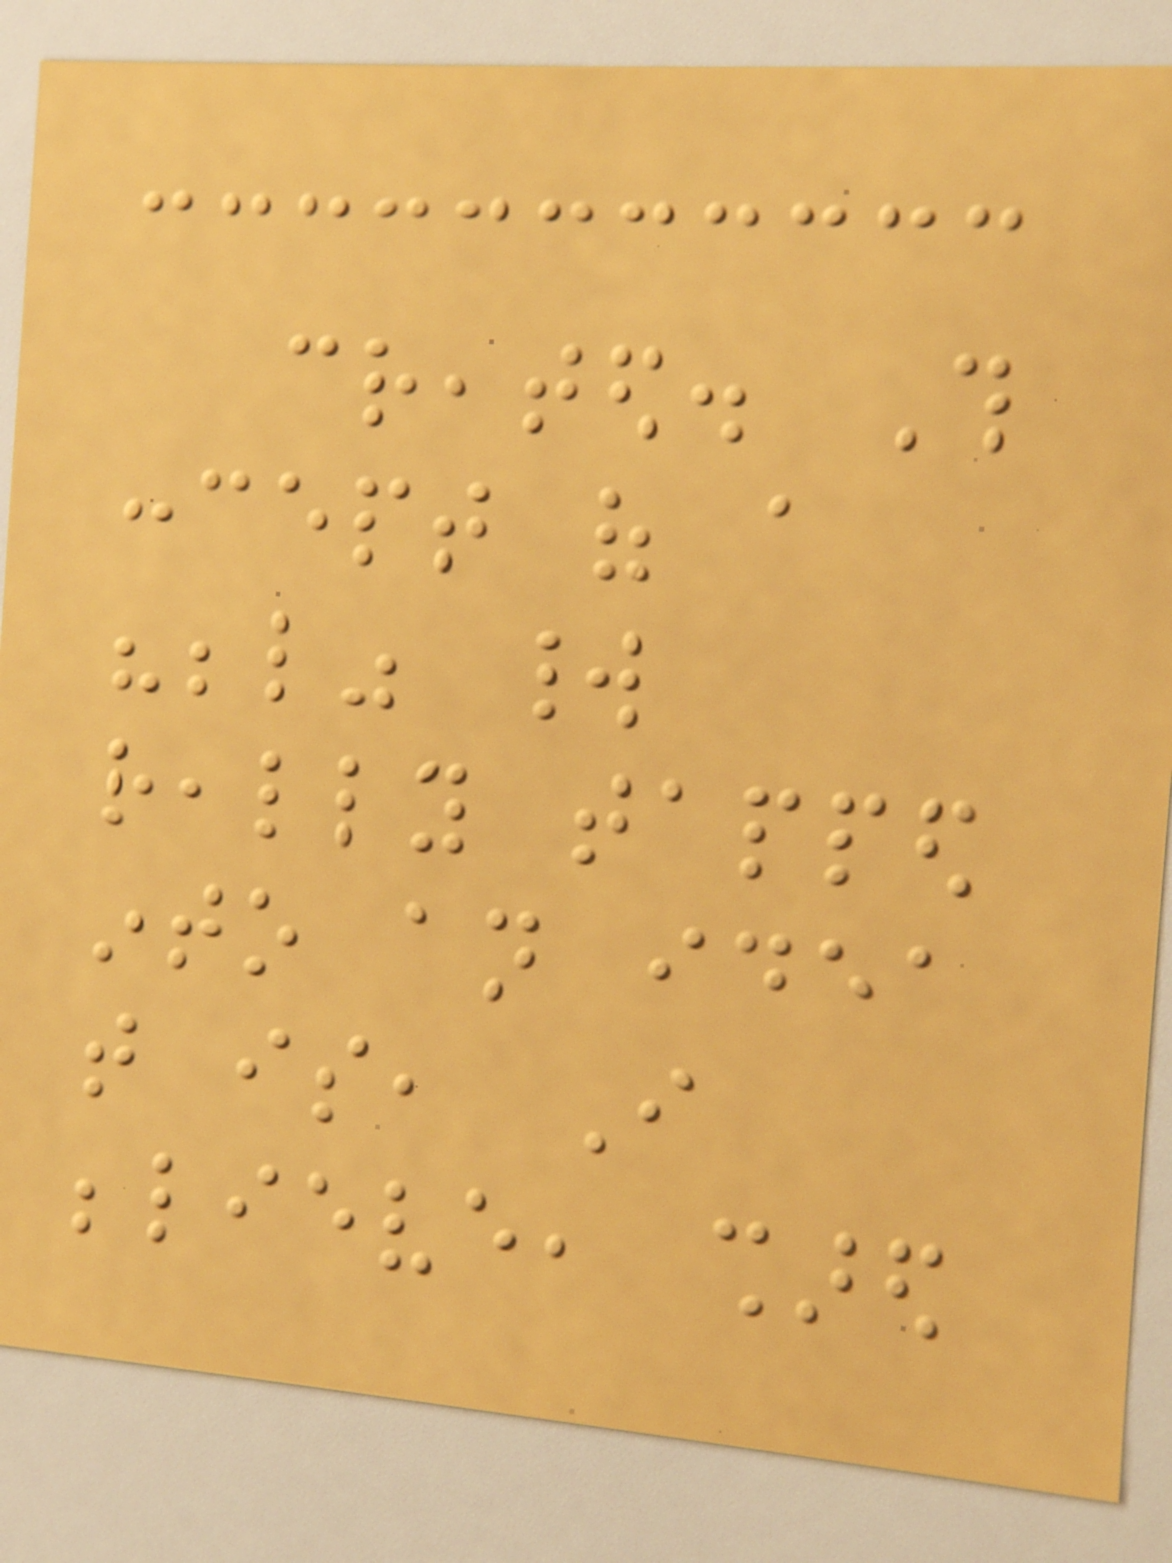created. This
concept of a
"below" world
really tapped
into an idea
that is, I
believe, shared
